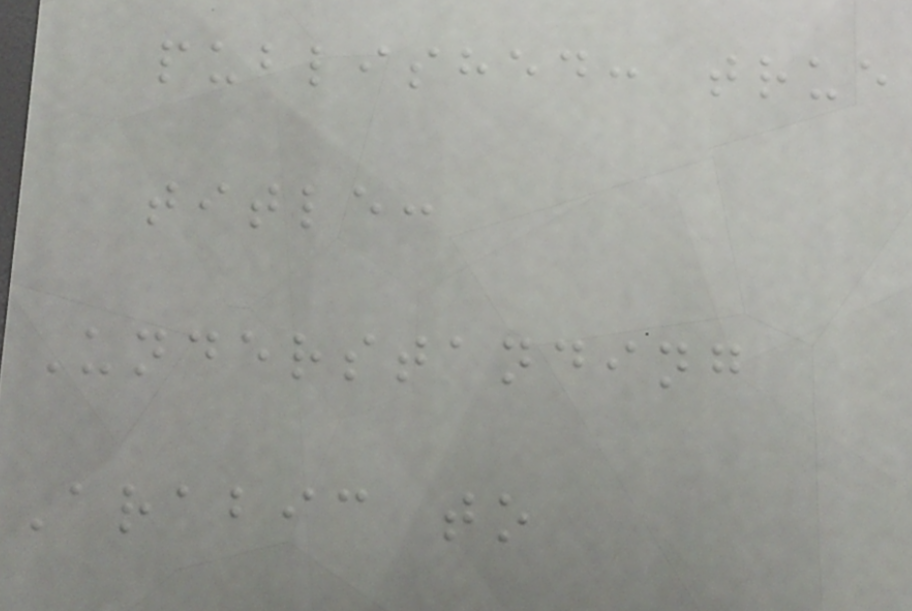published: true
title:
Understanding
Arabic to
